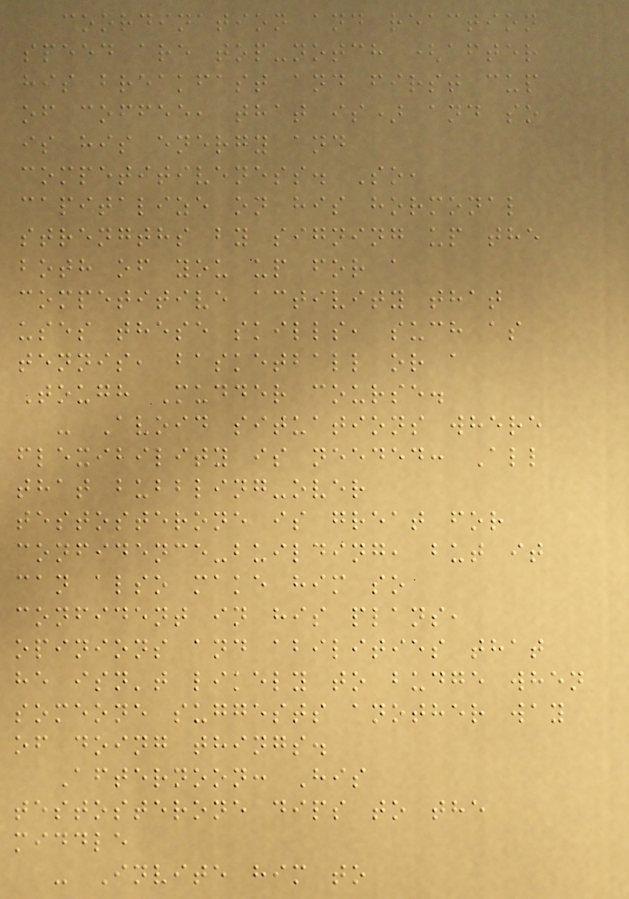coordination and reaction
speed are top-notch (after
his breakfast and first cup
of coffee, that is) and so
is his energy and
competitiveness. So,
capitalize on his hormonal
strengths by signing up the
both of you up for a
competitive activity that
uses these skills, such as
tennis, basketball or a
Tough Mudder course.
- Avoid situations where
flexibility is needed: All
that bubbling-over
testosterone is great for
confidence-building, but it
can also make him so
confident in his plans,
opinions and abilities that
he isn't likely to budge when
someone suggests another way
of doing things.
Afternoon: His
testosterone dips to the
middle
- Invite him to
